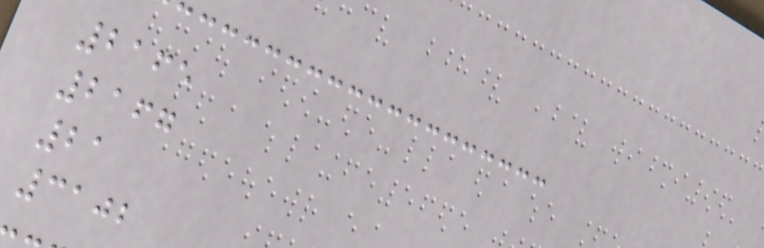2165
2167
21
3102
